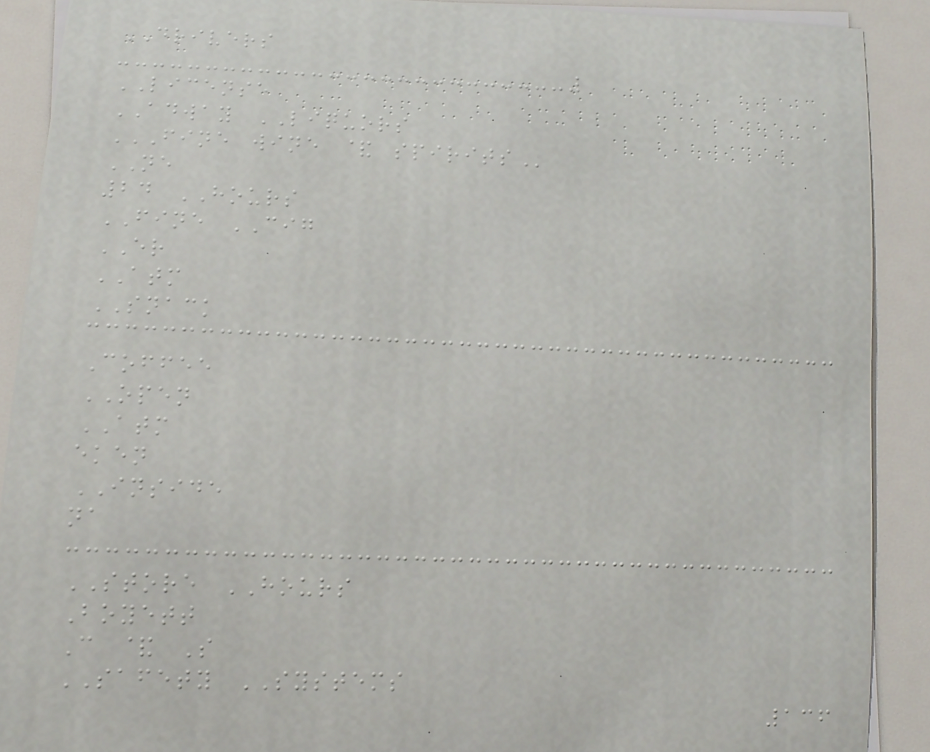DRIVERS
LICENSE
ADWAY LIQUORS
FINE WINE & SPIRITS
NE
24 HOURS
FINE CIG
ER
ATM
SNACK
Coffee
OPEN
ATM
eken
INSIDE
na
STORE HOURS
Boyett
C & S
SAFETY SYSTEMS
136
